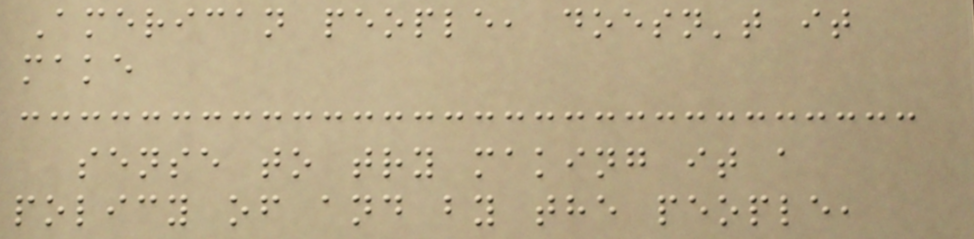American people, doesn't it
make
sense to try making it a
policy of and by the people,
